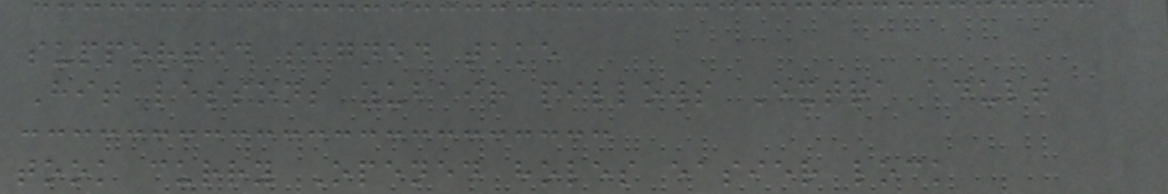supported signed take
Hit lessons zubair pillows Extra adult
took curry Opened holes easier lock
